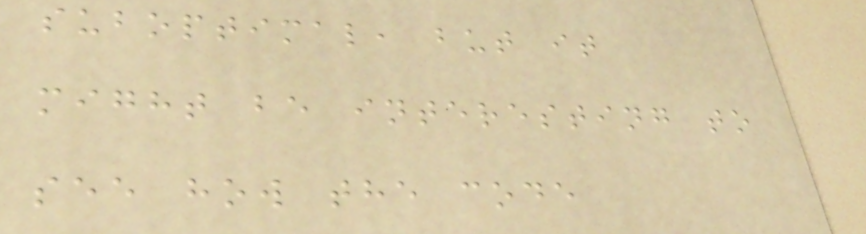suboptimal, but it
might be interesting to
see how the code
